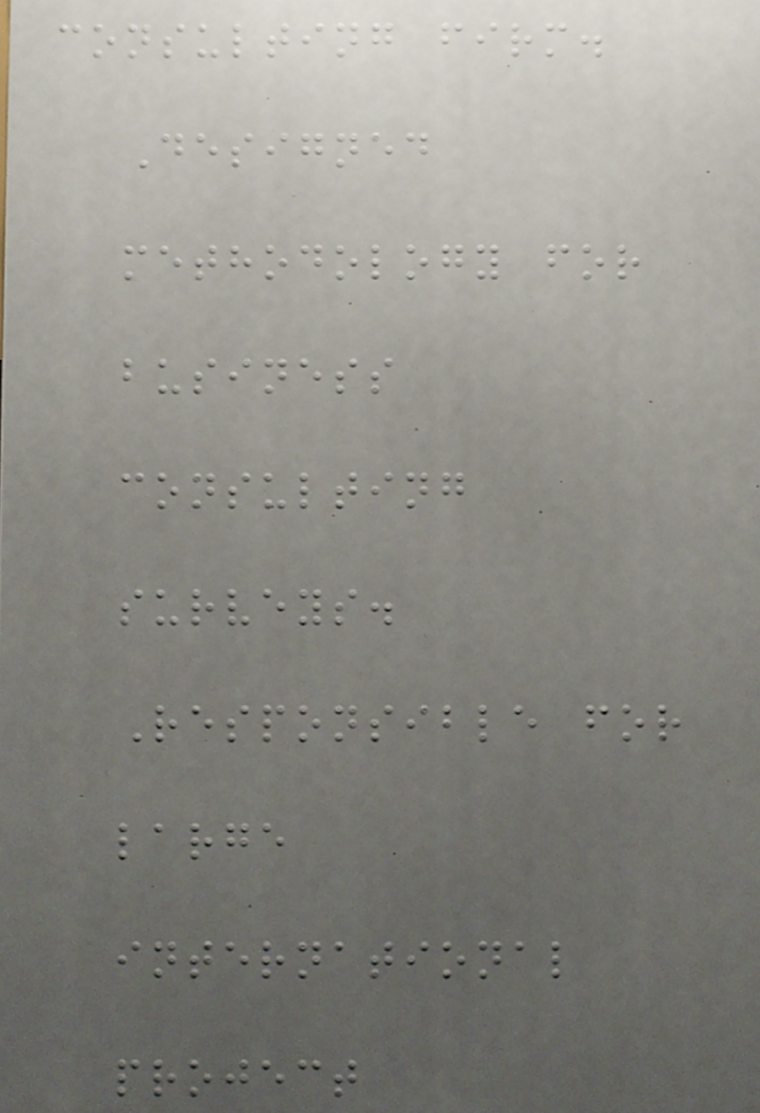consulting firm.
Designed
methodology for
business
consulting
surveys.
Responsible for
large
international
project
